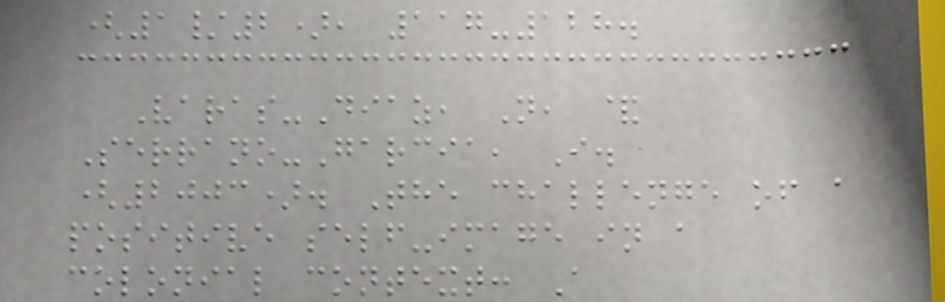(1/2), 117-128.
Varas-Diaz, N, &
Serrano-Garcia, I.
(2003). The challenge of a
positive self-image in a
colonial context: A
